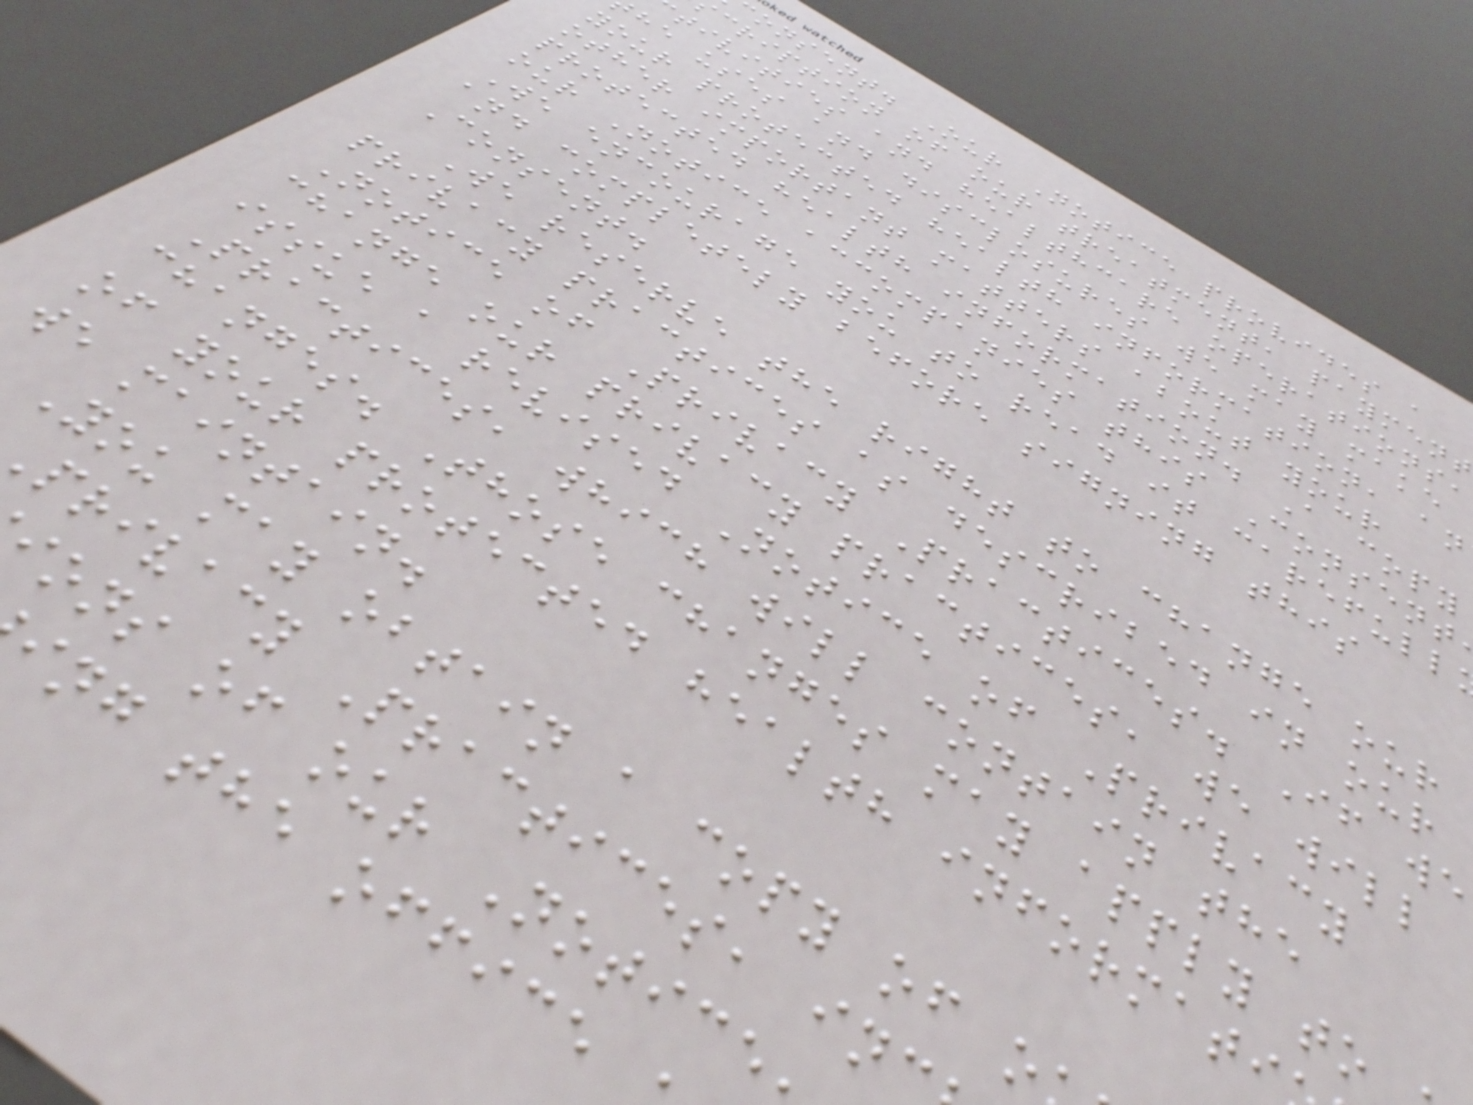onsent. Our Notice provides a
cription of our treatment, payment
tivities and healthcare operations,
he uses and disclosures we may make
your protected health information, an
other important matters about your
protected health information. A copy
our Notice accompanies this Consent
We encourage you to read it carefull
and completely before signing this
Consent.
We reserve the right to change our
privacy practices as described in our
Notice of Privacy Practices. If we
change our privacy practices, we will
issue a revised Notice of Privacy
Practices, which will contain the
changes. Those changes may apply to
of your protected health informati
we maintain.
You may obtain a copy of o
privacy Practices, in
ions of our Notice
ing the office
